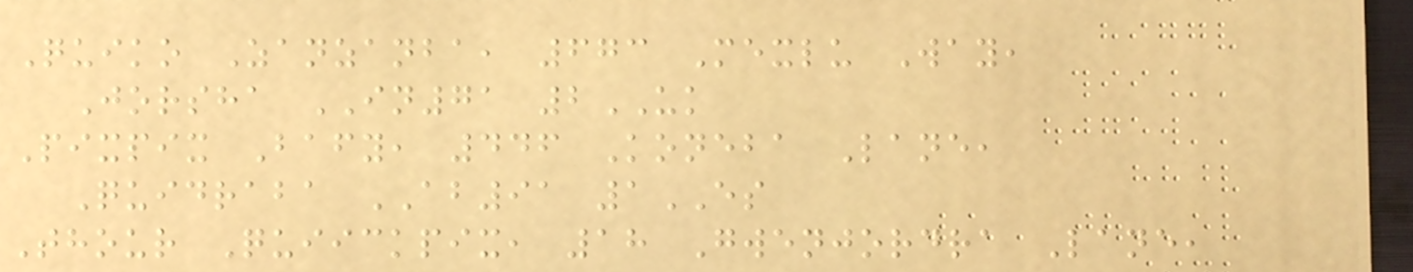Quiko Zanzanba, 673 Mexlu Way,
Jorsha IN71 2UK
Pixpix Bafy, 446 Koneba Lane,
Quidraba AB91 1ES
Thour Quiickpix, 18 Gwenjordra Lane,
